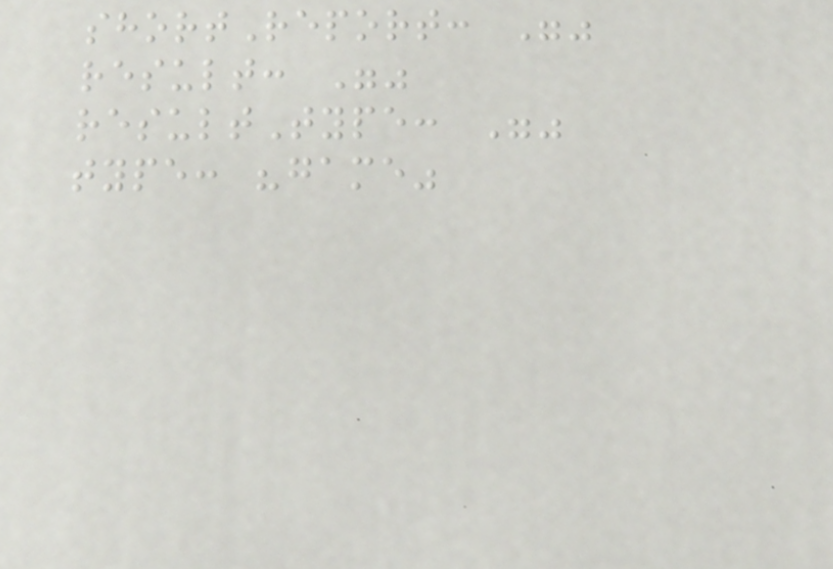shortReport: ""
result: ""
resultType: ""
type: "game"
